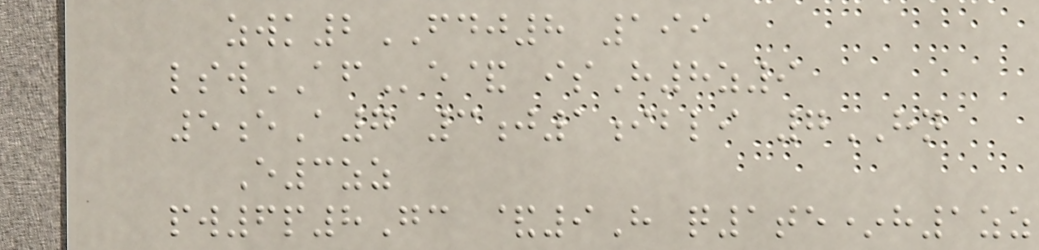zwk2FDJ8 199
lswAFe& isH8z9
5eA7 3j1ibli 7HN
E3zz
pw6p8Gc &9H q1te*h1zz
